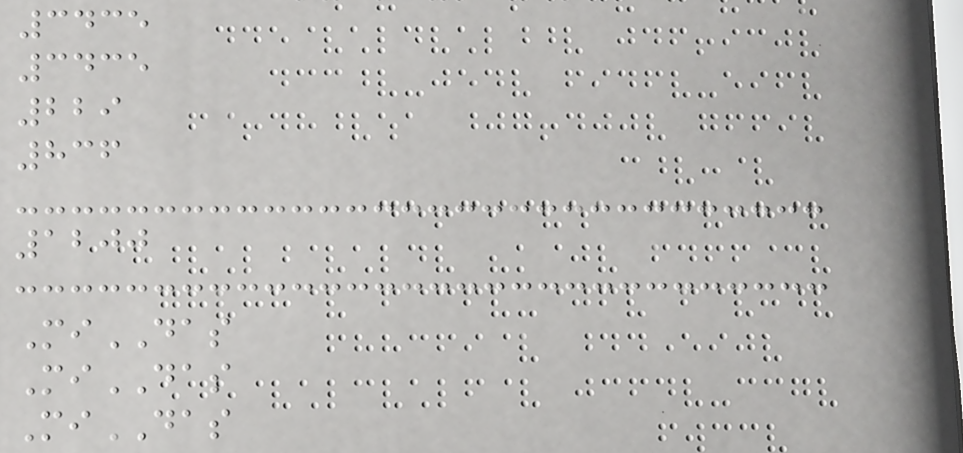3435
3435
229
836
1200
MiDAS
MiDAS
MiDAS
